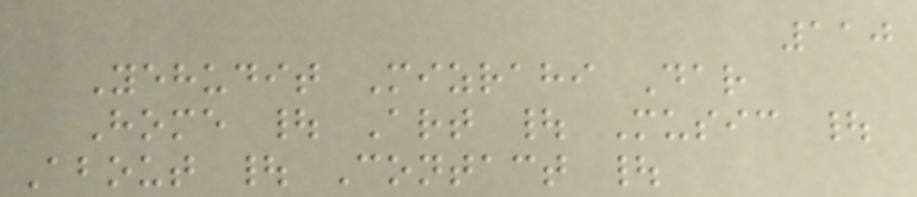110
Yehudit Mizrahi Dar
Home | Art | Music |
About | Contact |
